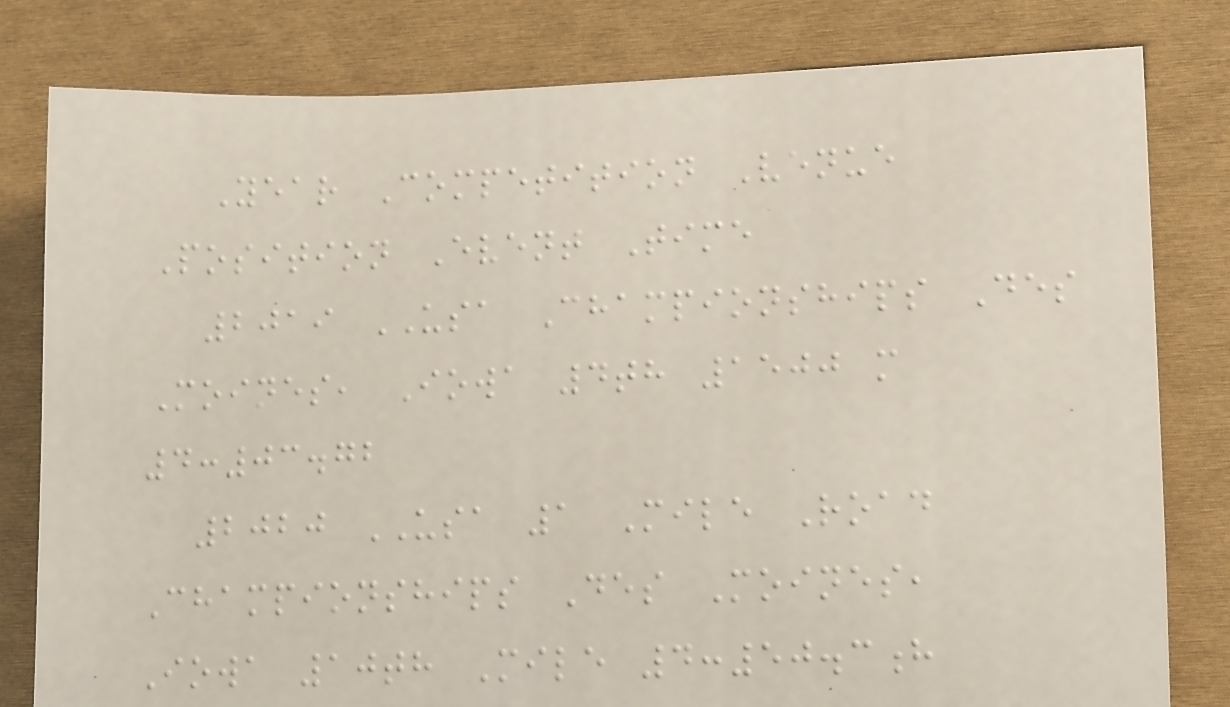Year Competition Venue
Position Event Time
2019 USA Championships Des
Moines, Iowa 4th 1500 m
4:03.72
2020 USA 1 Mile Road
Championships Des Moines,
Iowa 10th Mile 4:50.3h
